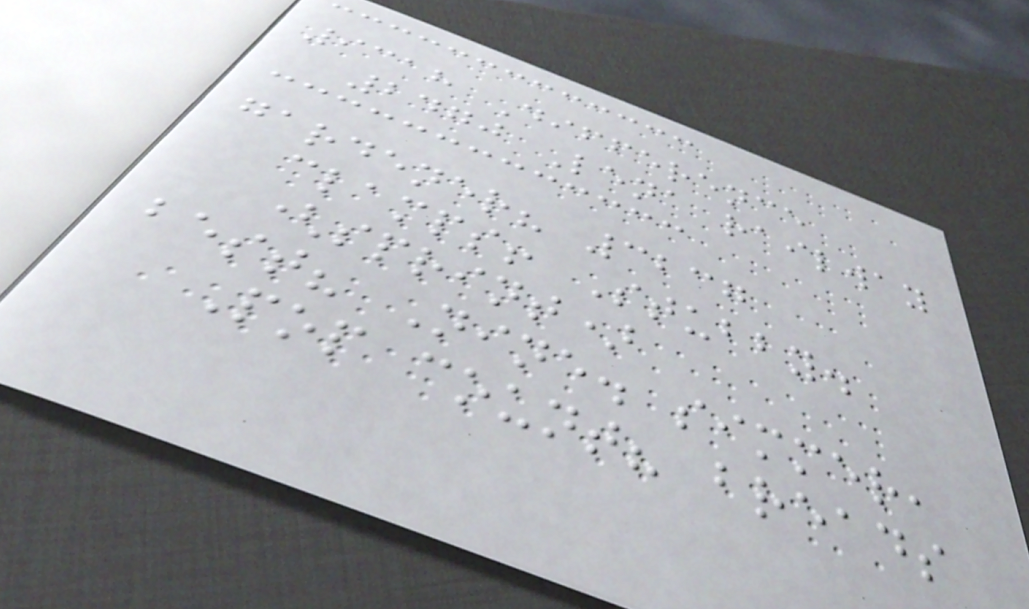9318 Difference
2470 Lena railway
gardener? 3237
clamps! Stubby.
(sprint)
best? Nine. simmer,
Pop count? breads
